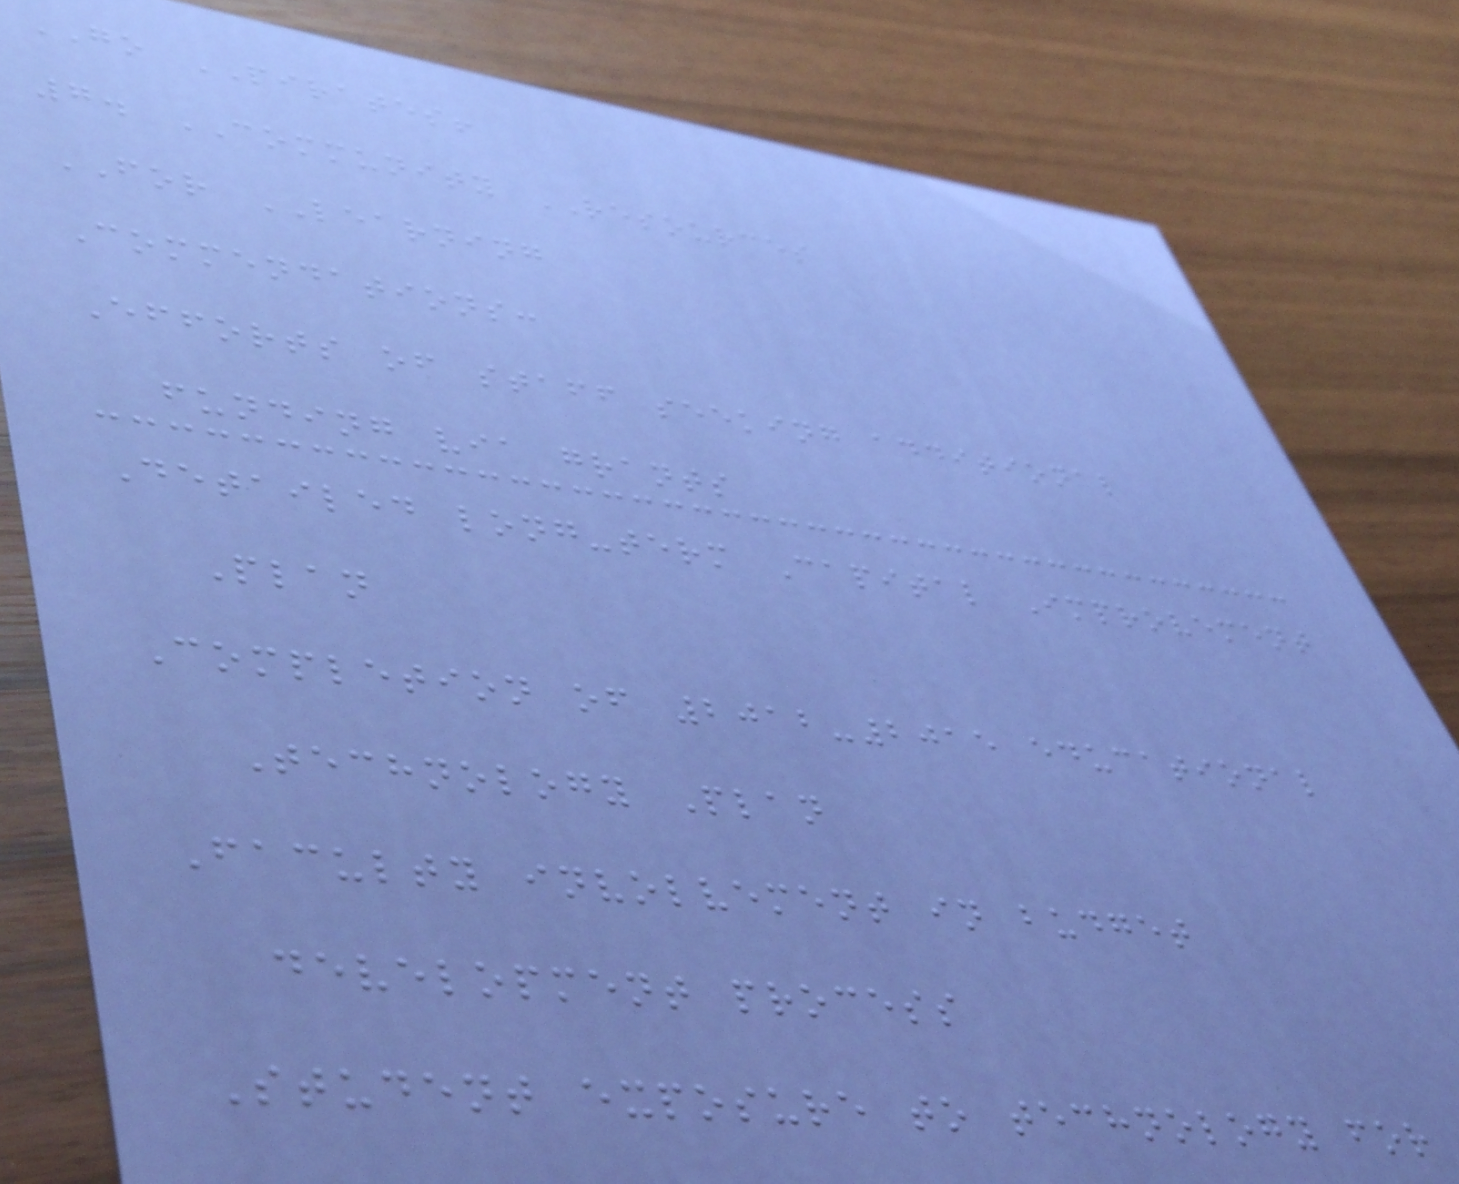GO PIRATES!
7. COMMUNITY RESOURCES
FOR LEARNING
Commendations:
Efforts of staff seeking additional
funding via grants
Detailed long-term Capital Improvement
Plan
Completion of 2012-2015 educational
Technology Plan
Faculty involvement in budget
development process
Student exposure to technology for
